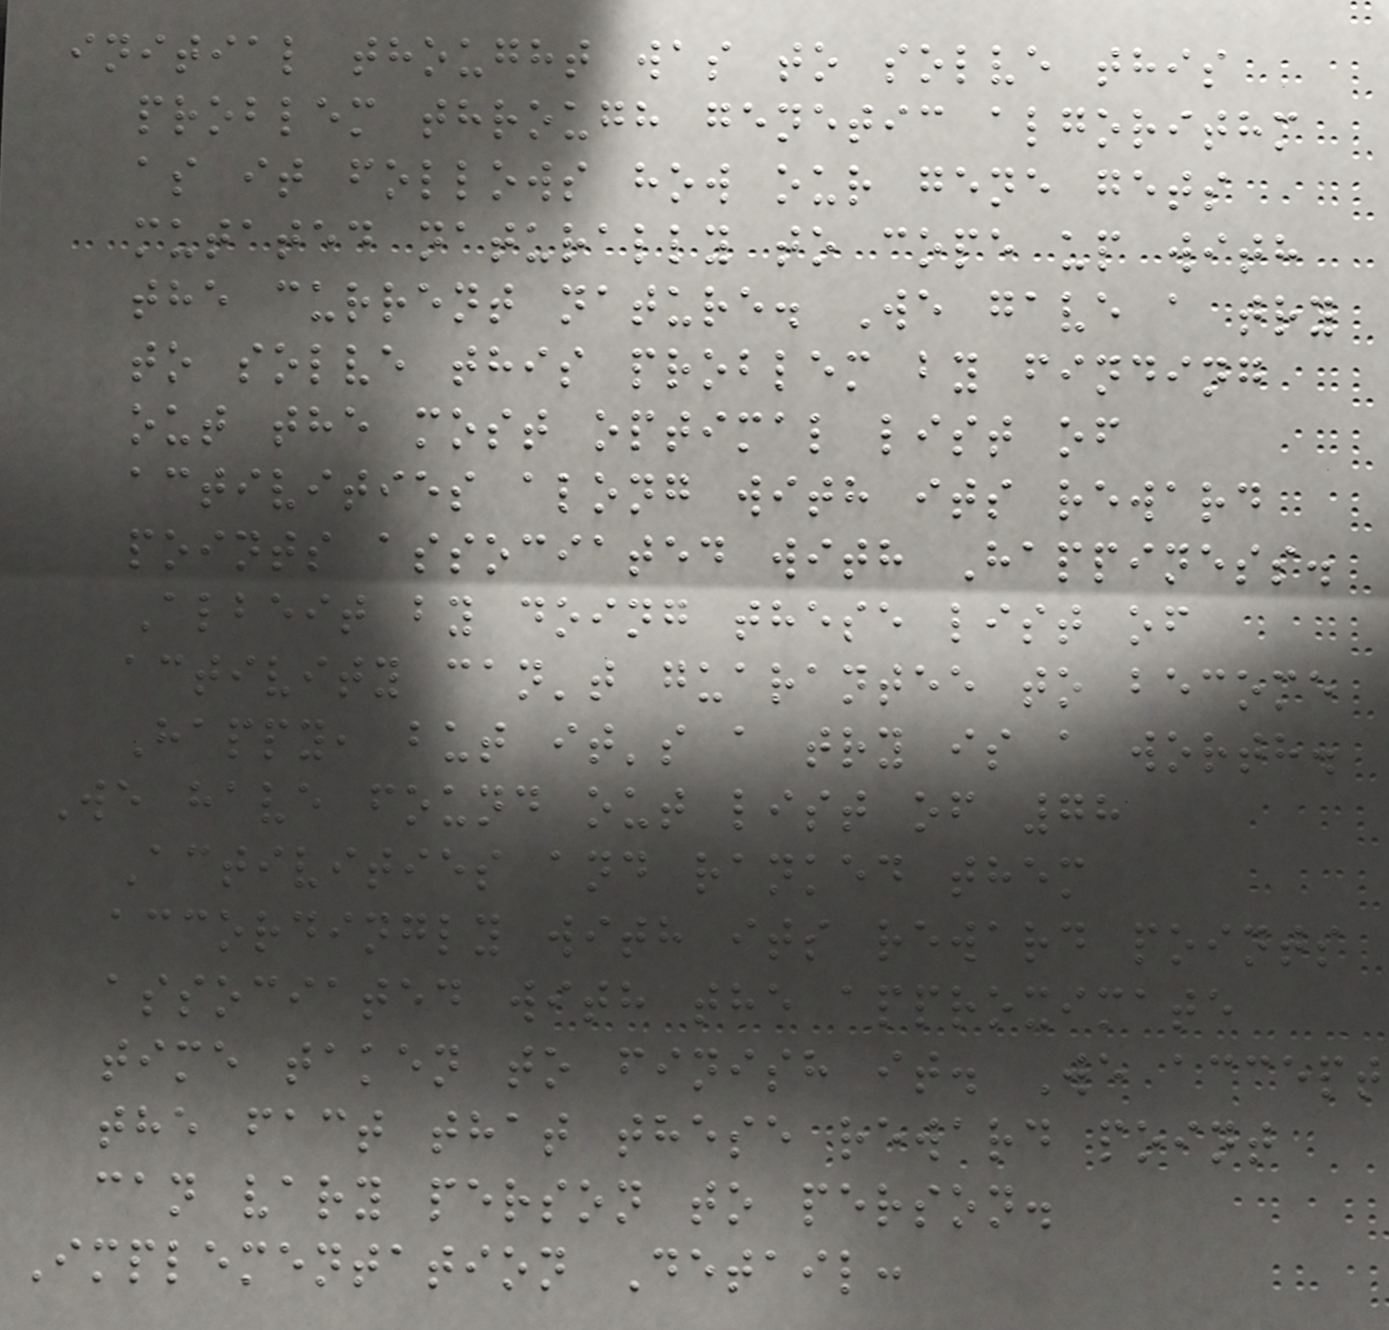initial thought was to solve this
problem through genetic algorithm
as it follows how our gene gets
mutated naturally to cope up with
the current nature. We gave a try
to solve this problem by finding
out the most optimal list of
activities along with its reward
points associated with Happiness.
Albeit by doing these list of
activity can't guarantee to become
Happy, but it's a try is a worth.
We have found out list of 78
Activities and ranked them
accordingly with its reward points
associated with the approximate
time taken to finish it. We accept
the fact that these reward point
can vary person to person.
Implementation Detail:
